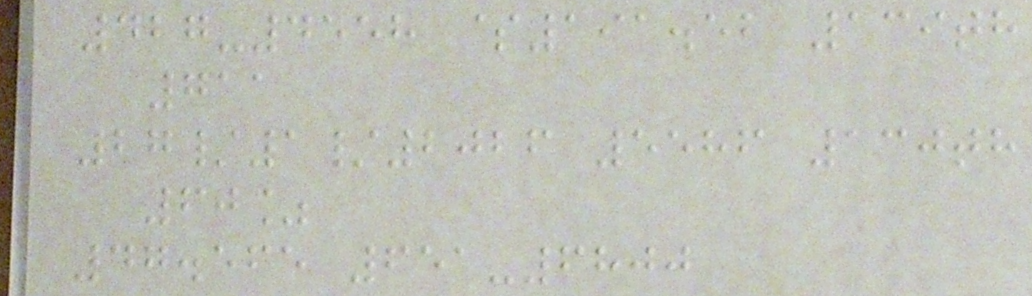427-4558 $191.52 139th
711
27/1/2026 5586 130th
60%
47.565 651-6800
